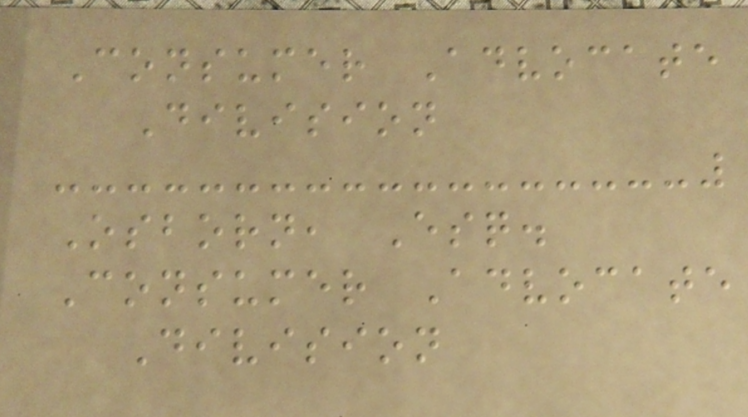Consumer Advocate
Division
Osborn, Esq.
Consumer Advocate
Division
